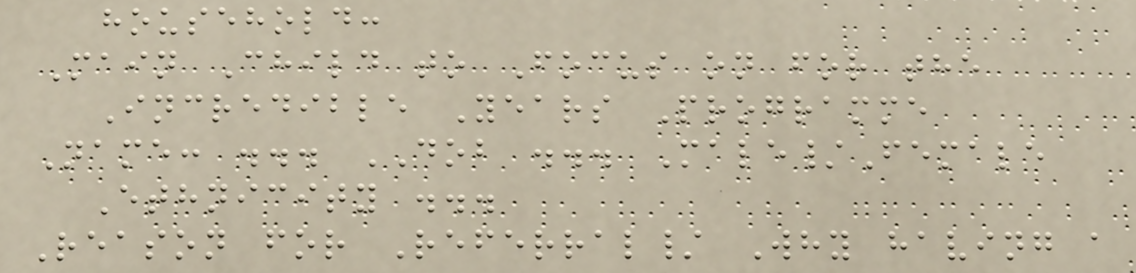household:
Main Child to Focus on for the
Incredible Years Programme
Name: ... DOB ... Male/Female
Ethnicity ...
Reason for Referral/ Why having a
